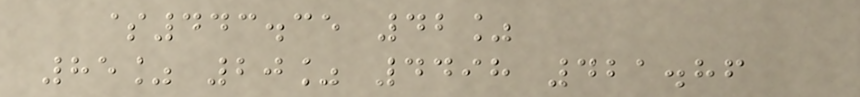$443.35 42%
85% 20% 4498 421.86
